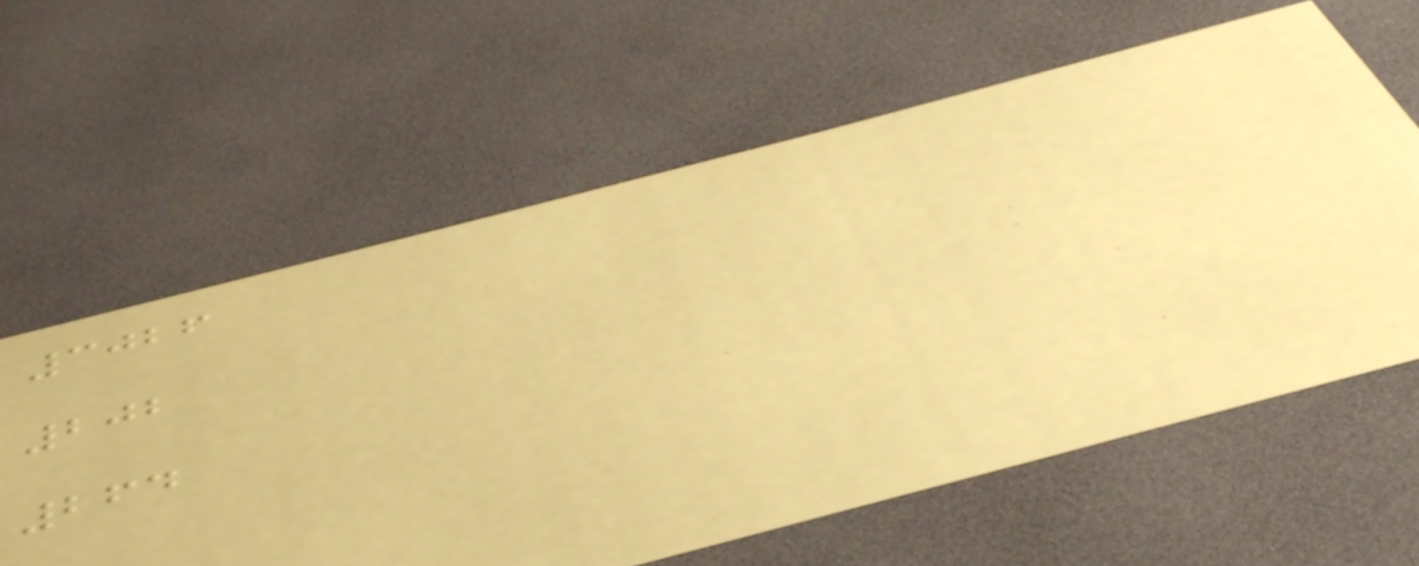3026
202
264
